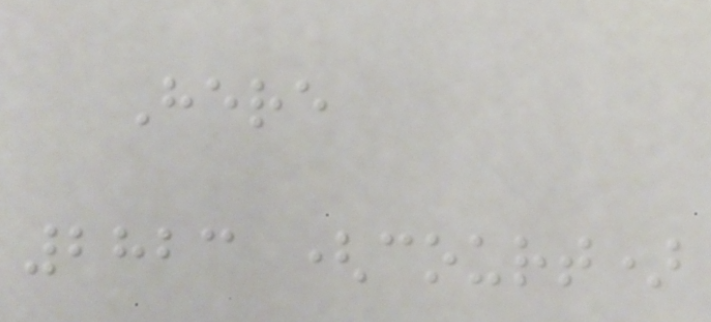Here
2823 (court)
